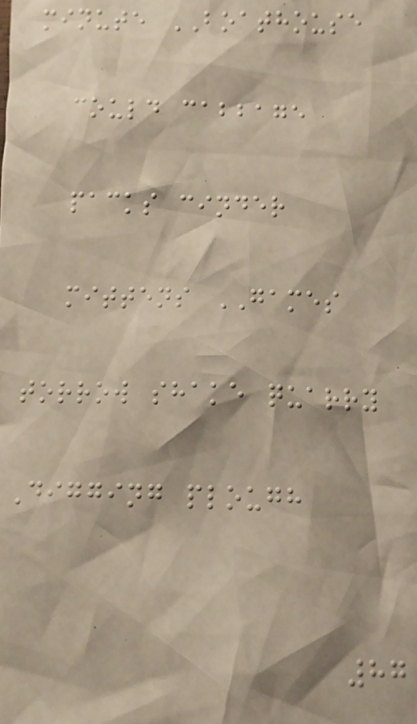minute BOATHOUSE
could cabbage
packs cinder
mittens GAMES
torrow shake quarry
Digging plough
87
